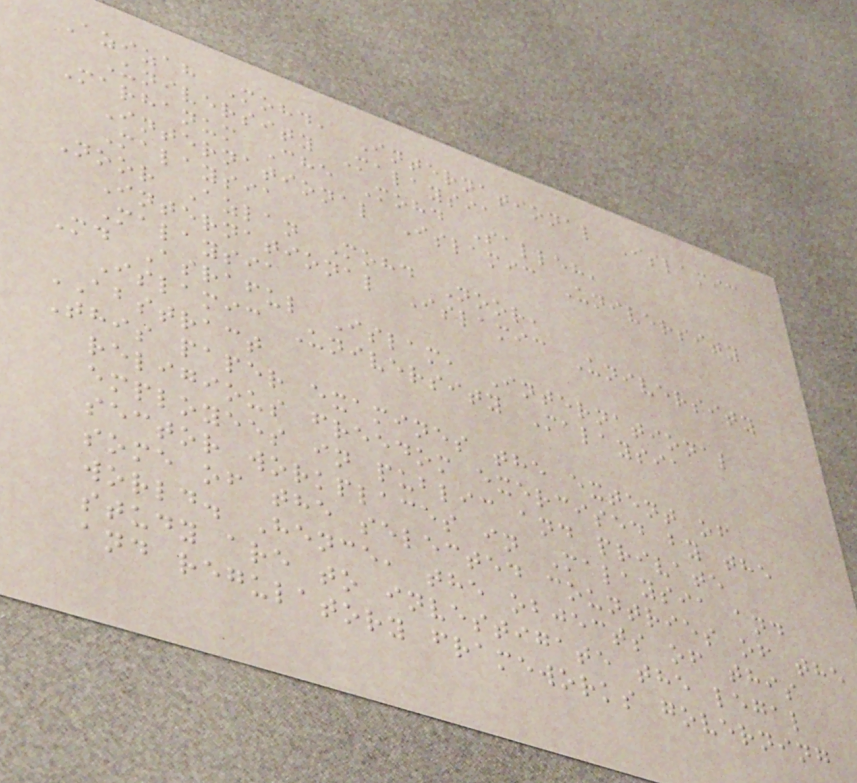Azizah Mohd, International Islamic
University Malaysia
Marhanum Che Mohd Salleh,
International Islamic University
Malaysia
Noor Azlan Mohd Noor,
International Islamic University
Malaysia
Md Asraful Islam, International
Islamic University Malaysia
ABSTRACT
This paper examines the extent of
religious freedom exercised by the
employees in public and private
sector workplaces in Malaysia and
some of the selected countries of the
world. Hence, the objects of this
study are to investigate the legal
and regulatory frameworks governing
